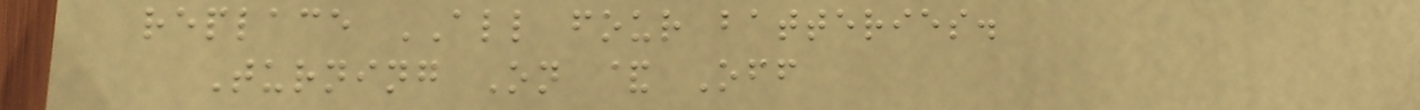replace ALL four batteries.
Turning On & Off
